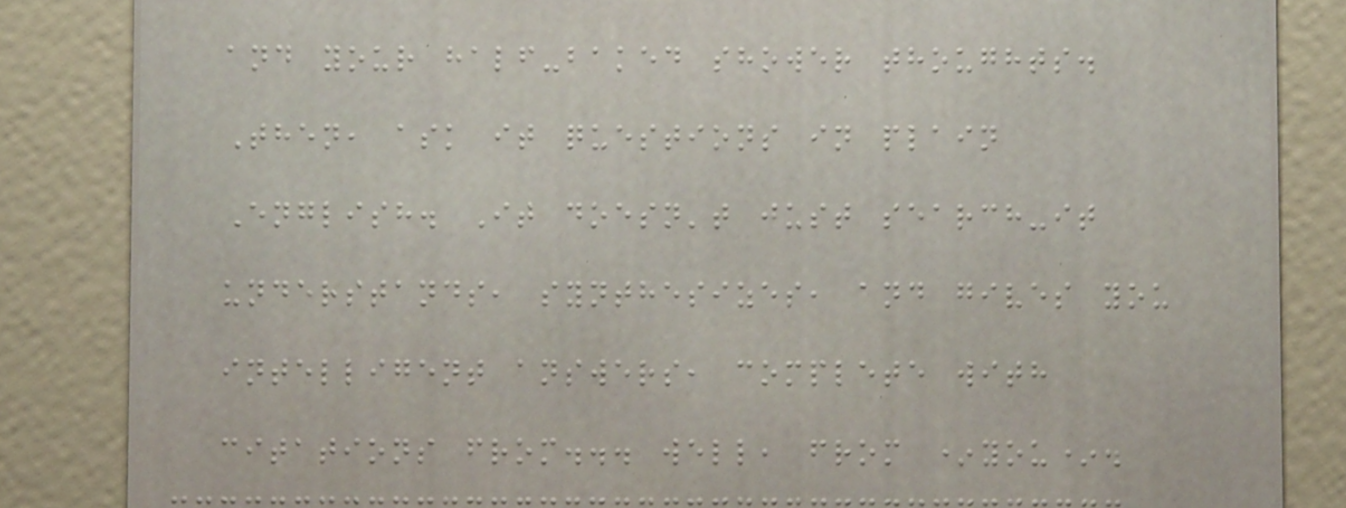and your half-baked shower thoughts.
Then, ask it questions in plain
English. It doesn't just search-it
understands, synthesizes, and gives you
intelligent answers, complete with
citations from... well, from *you*.
